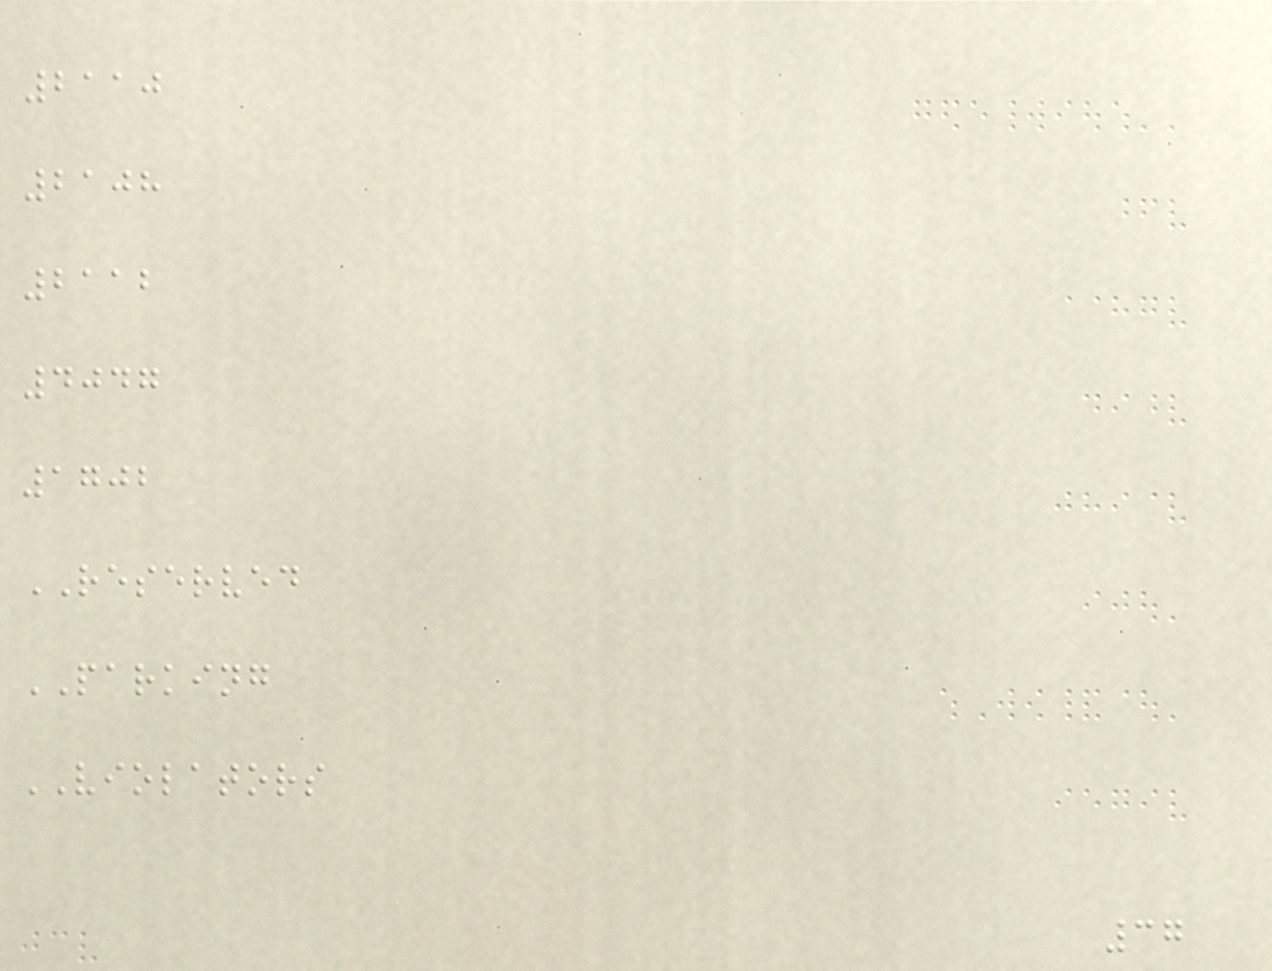2110
2108
2112
4047
1702
RESERVED
PARKING
VIOLATORS
37
